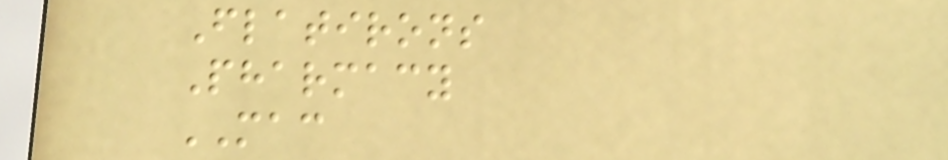Flatirons
Pharmacy
MAC
